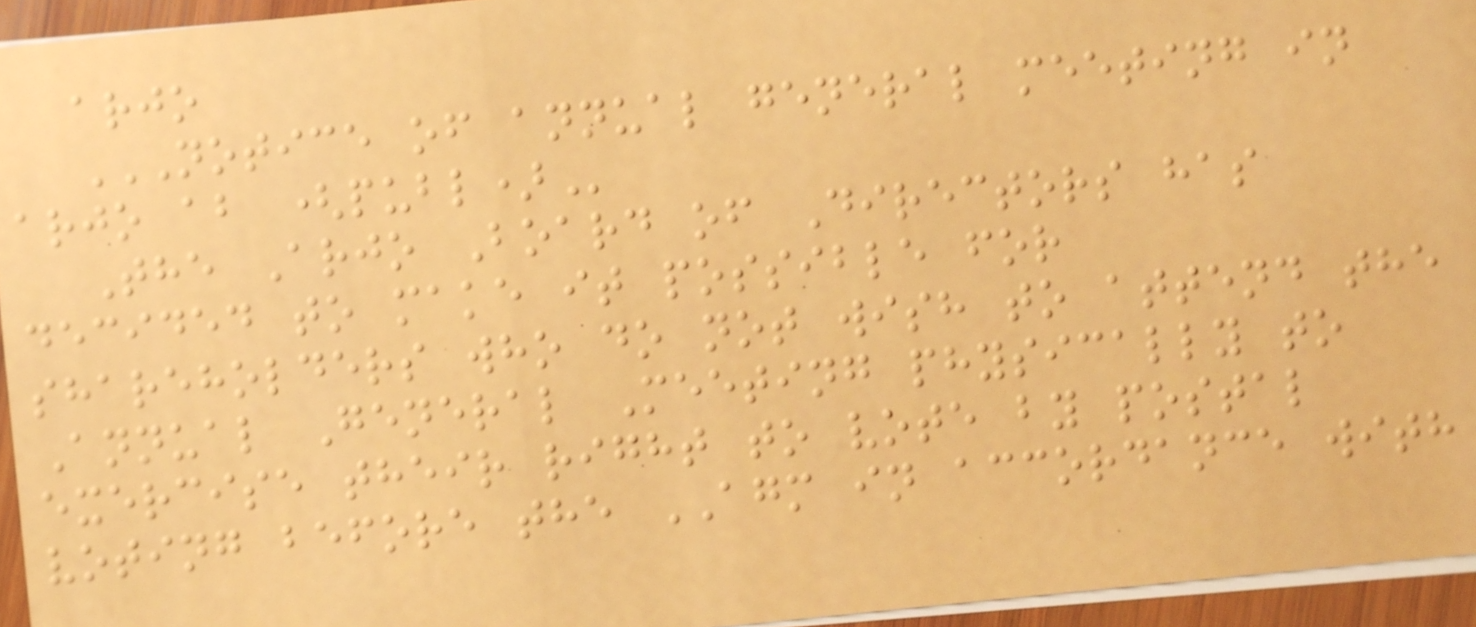arjo
NOTICE OF ANNUAL GENERAL MEETING IN
ARJO AB (PUBL)
The Arjo Board of Directors has
decided to make it possible for
shareholders who do not wish to attend the
Annual General Meeting physically to
exercise their right to vote by postal
voting before the AGM in accordance with
